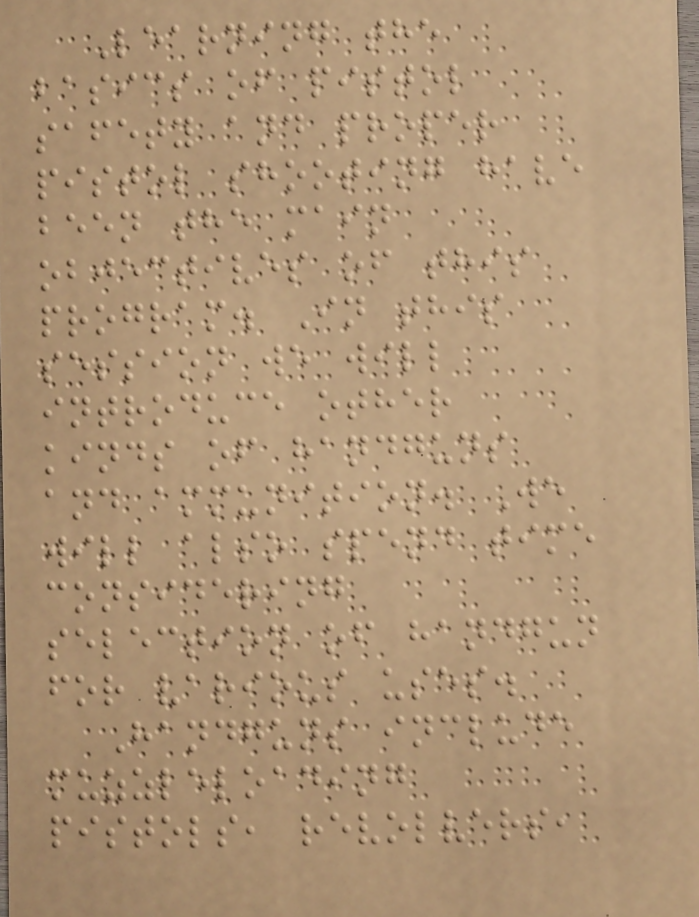Learning the
basics of pistol
safety and proper
pistol shooting have
been the main
objectives of this
program. In this
session we will
introduce other
kinds of handguns
and ammunition. We
will also spend time
considering
selection of handgun
for various uses.
Handguns include
muzzleloading
pistols, revolvers,
